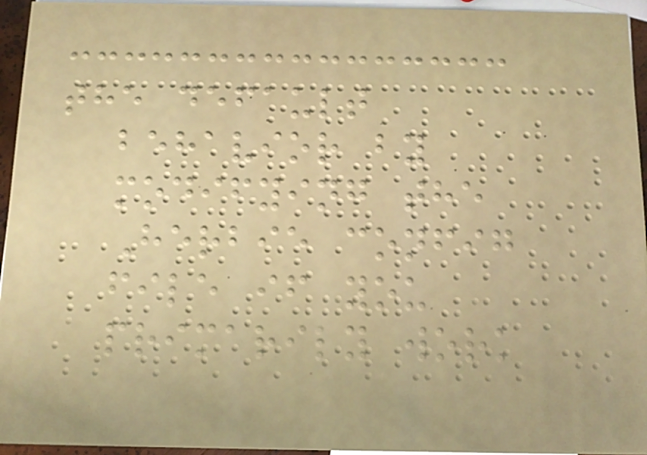the default
behavior by
modifying the
Herbie config
file if you
primarily work
